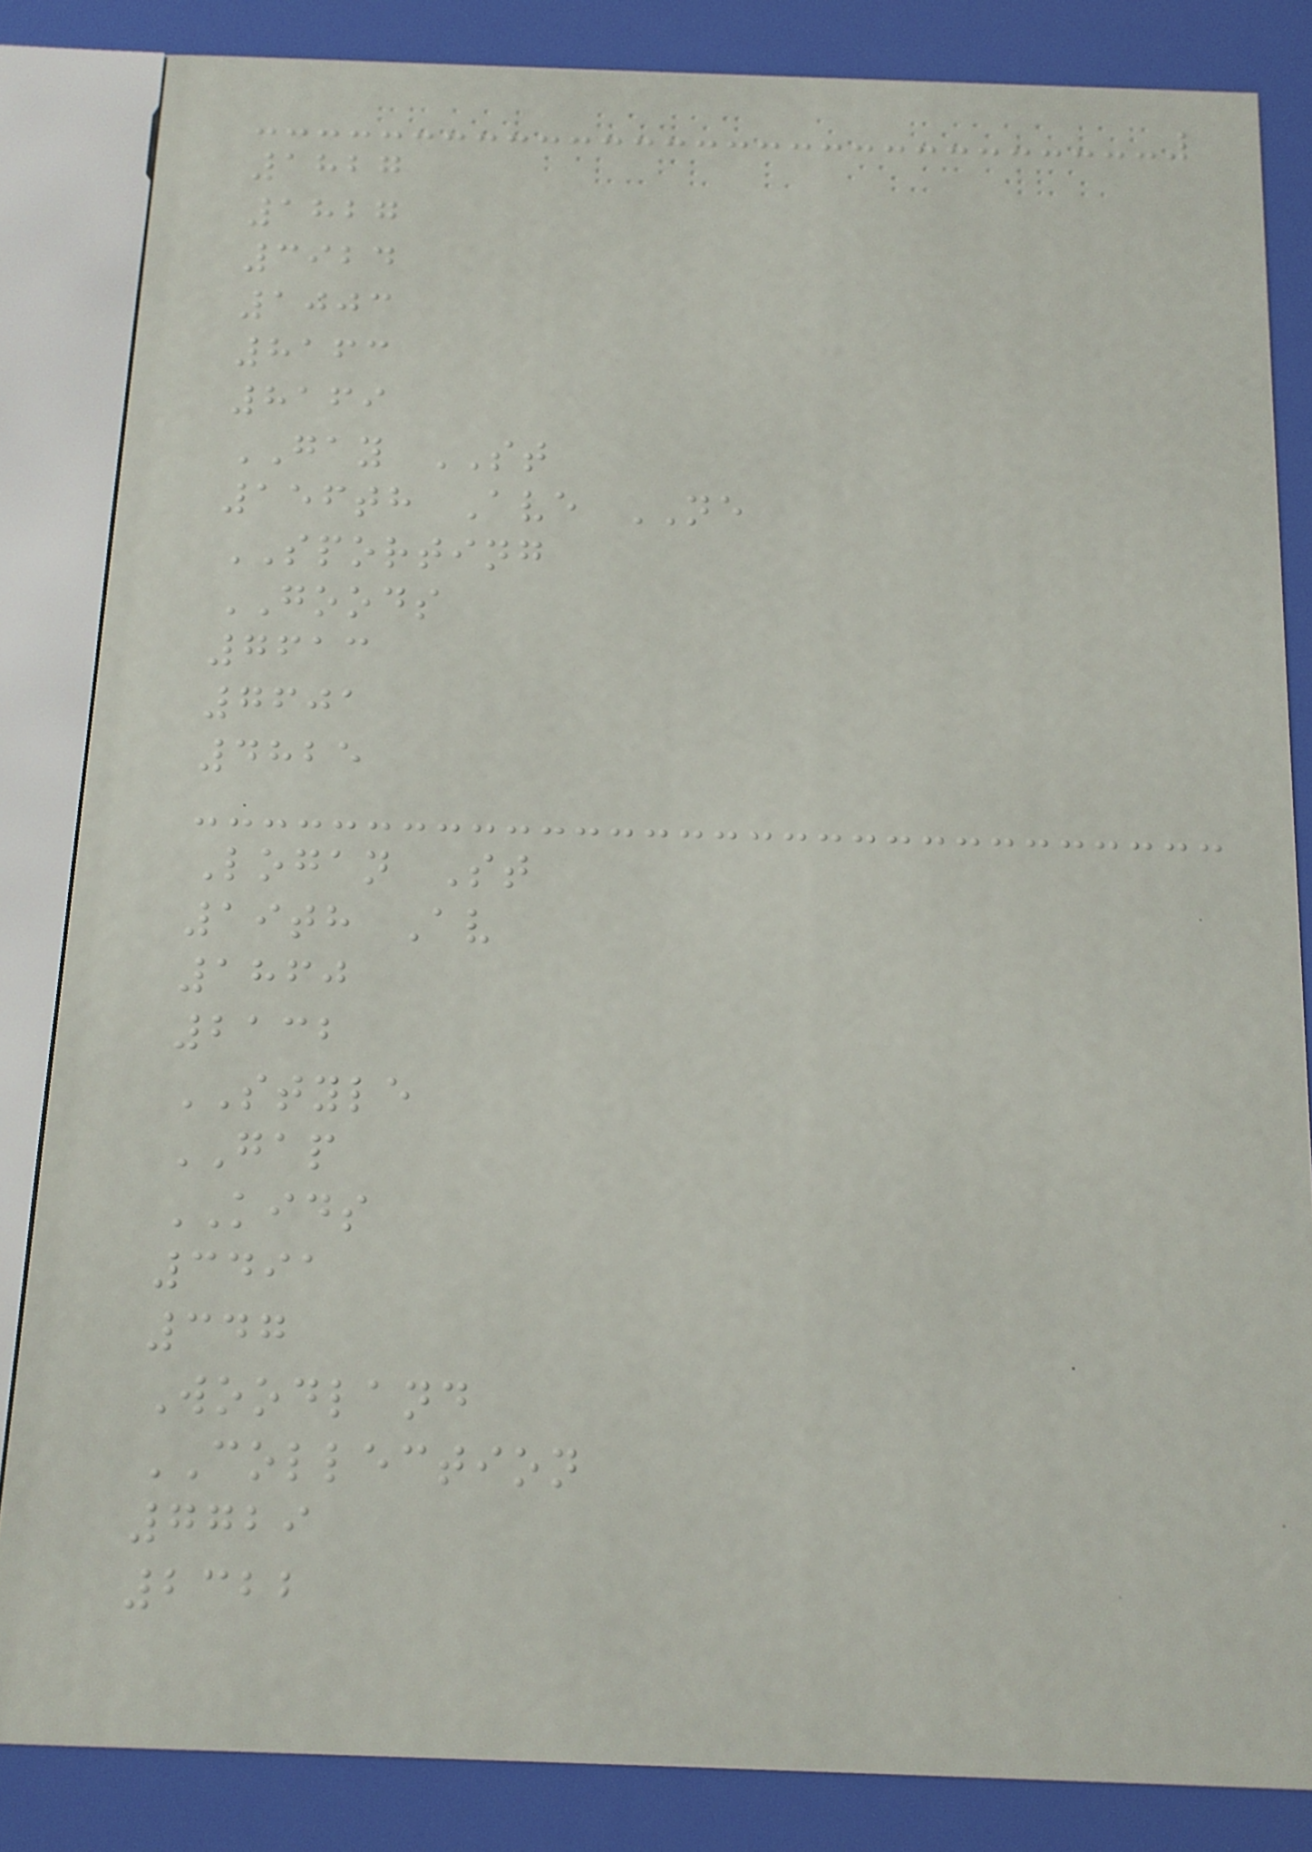1827
1827
3924
1003
8163
8169
GAY ST
156th Ave NE
SPORTING
GOODS
7613
7601
4825
Logan St
19th Av
1860
2132
STYLE
GAP
KIDS
3491
347
Woodland
COLLECTION
7729
2322
